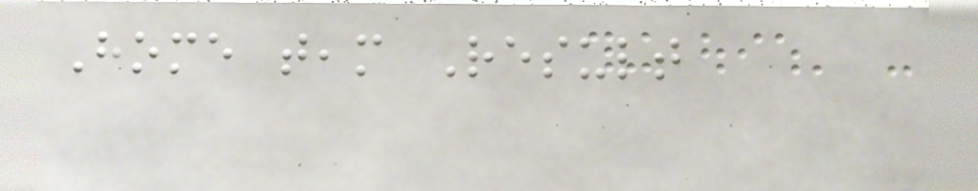Home team Result
